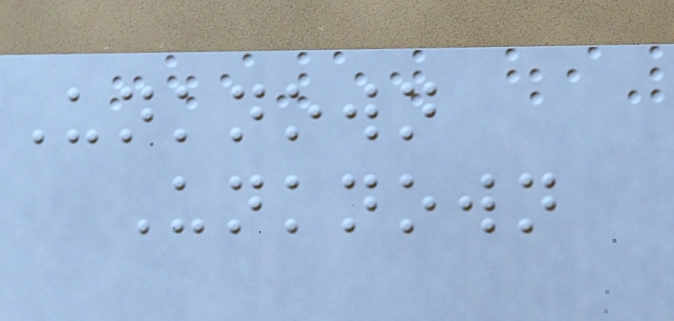Unknown
Unknown
